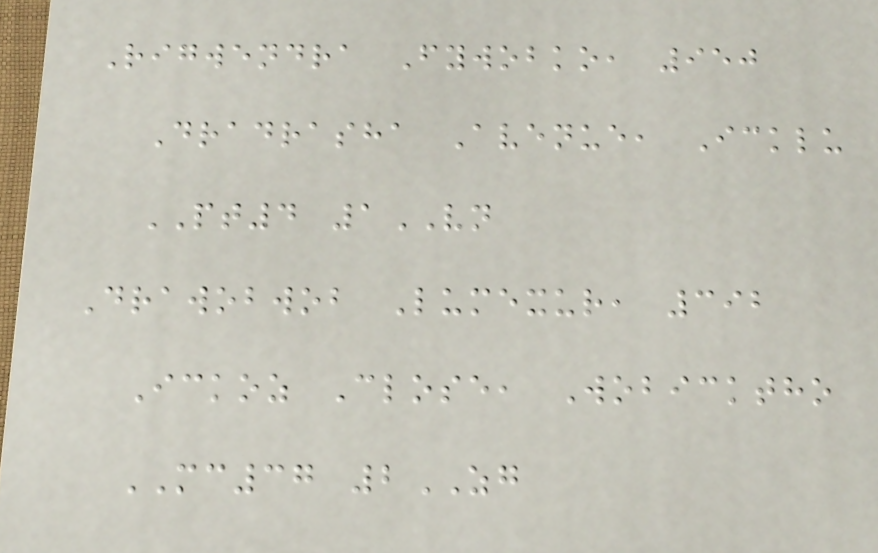Rigwendra Fywobko, 950
Dradrasha Avenue, Icklu
PT4 1VN
Drawobwob Lumexur, 392
Ickoz Close, Wobicktho
MC37 2ZG
